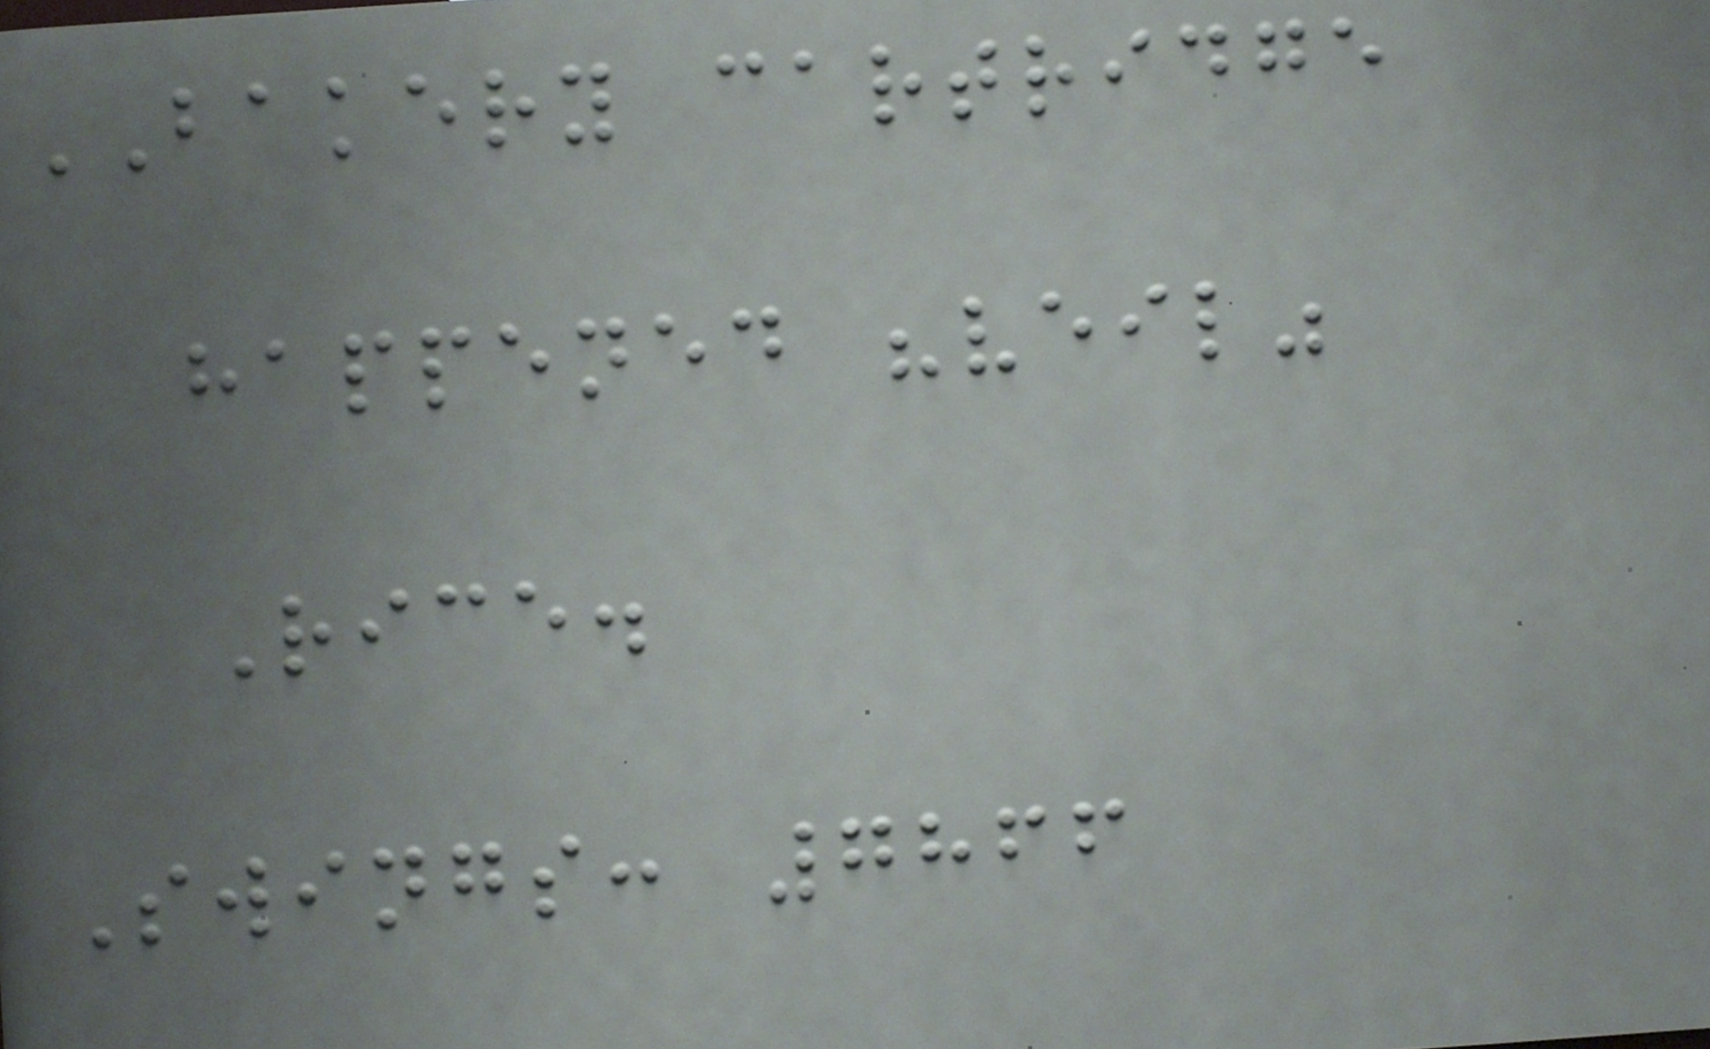BAKERY cartridge
happened "veil"
Rice.
Swings: 7866
